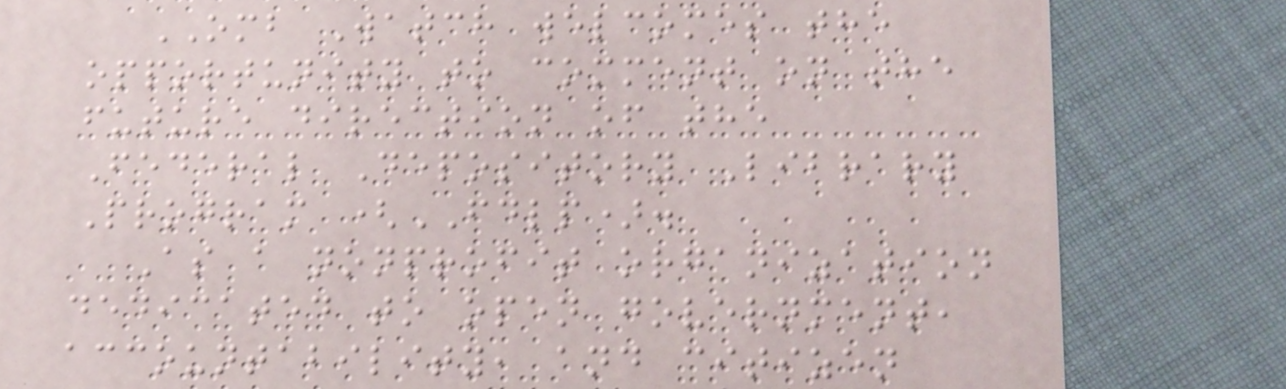OMB Watch welcomes the
opportunity to comment on the
future direction of the
Federal Depository Library
Program (FDLP).
As a nonprofit organization
dedicated to open government,
accountability, and citizen
